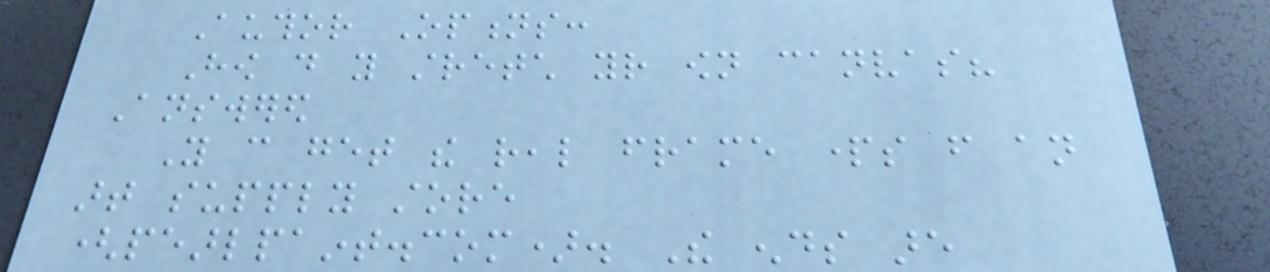Author Options:
How do you stretch your own canvas?
Answered
You can get the real frame parts from an
art supply store
(pearlpaint.com). The ends are
